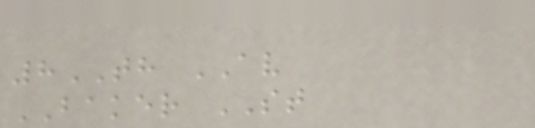8TH AV
BAKER ST
